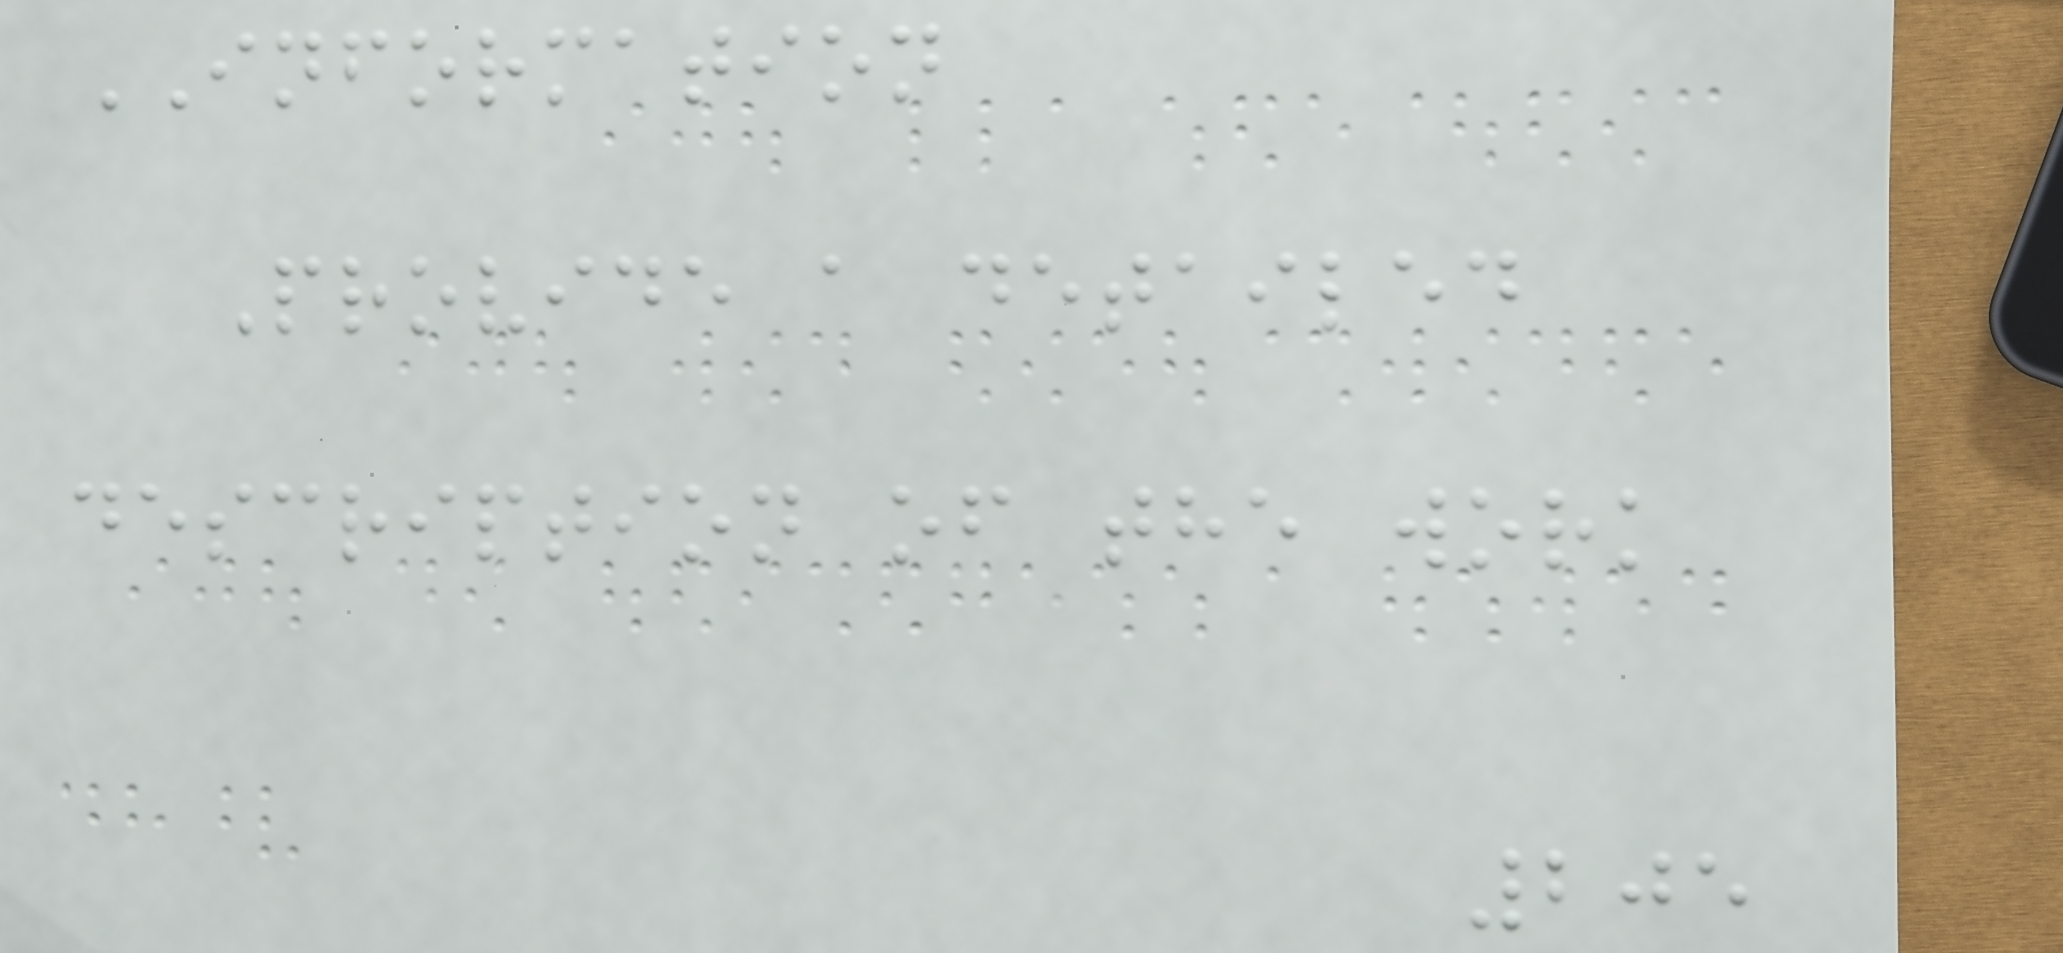INFORMATION
Provide a detailed
description of the work
205
